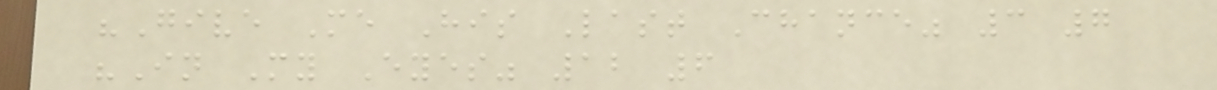"Give Me His Last Chance" 3 7
"In My Eyes" 12 6
